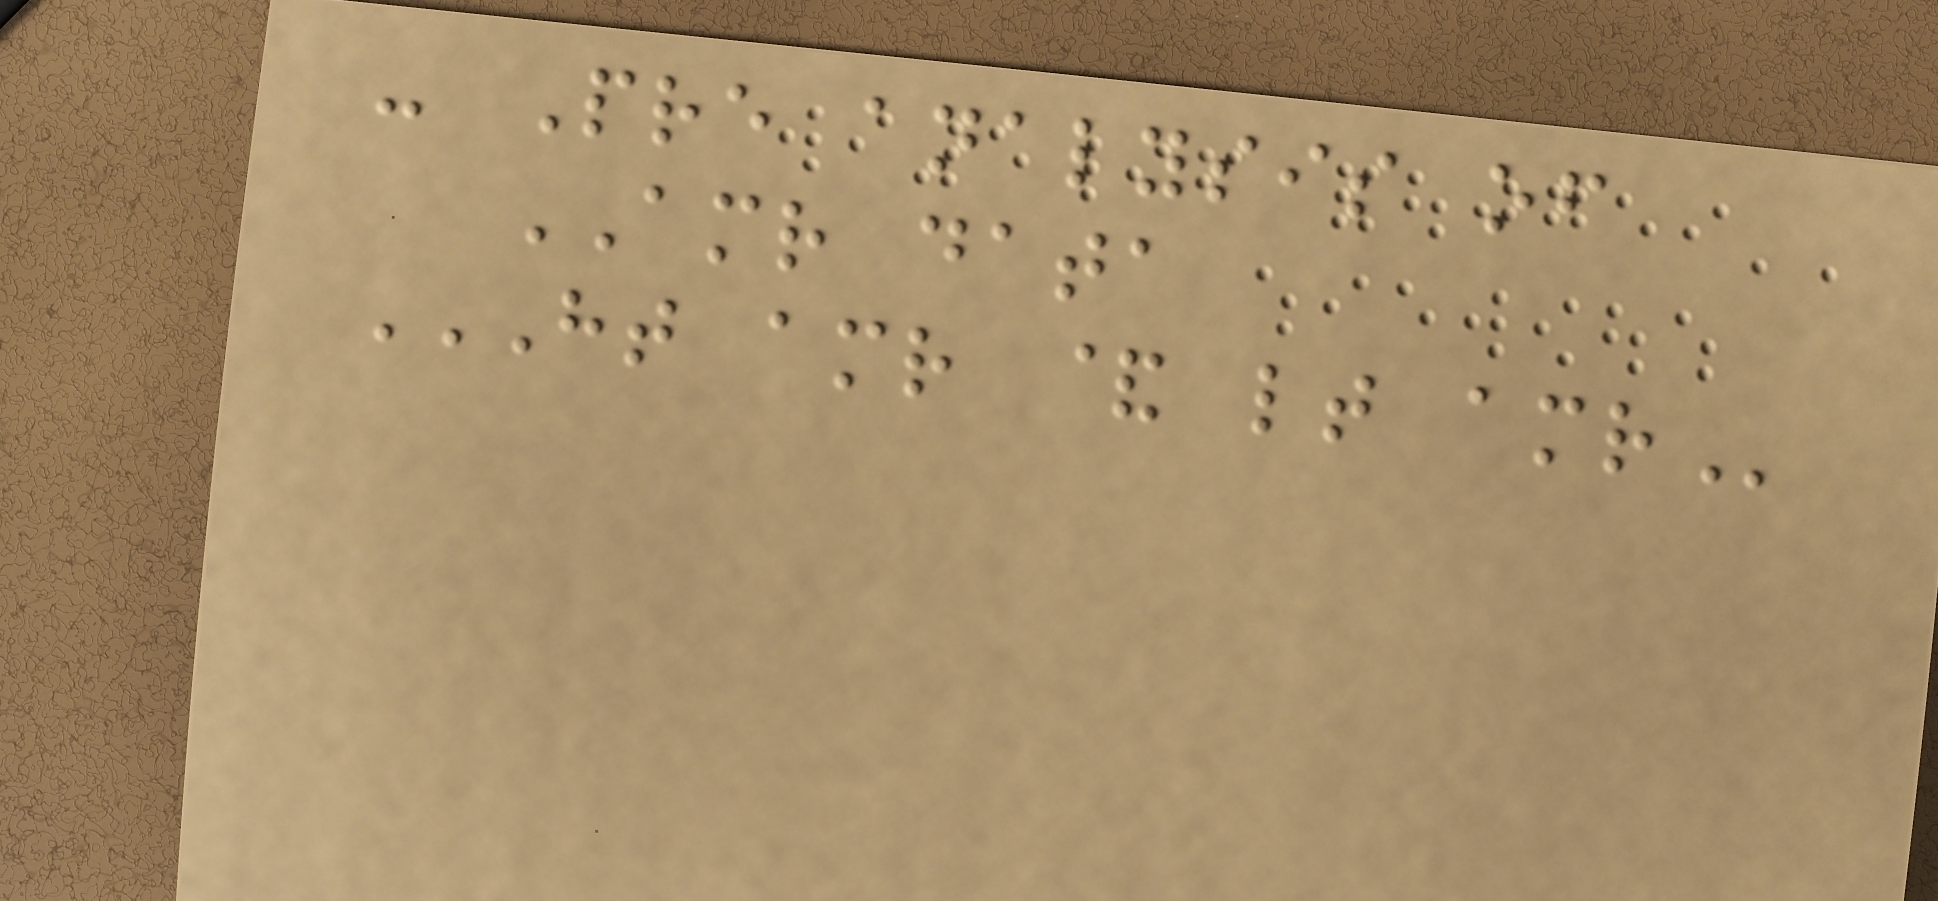- Pre analysis of
AMR data
HT AMR & LT AMR
